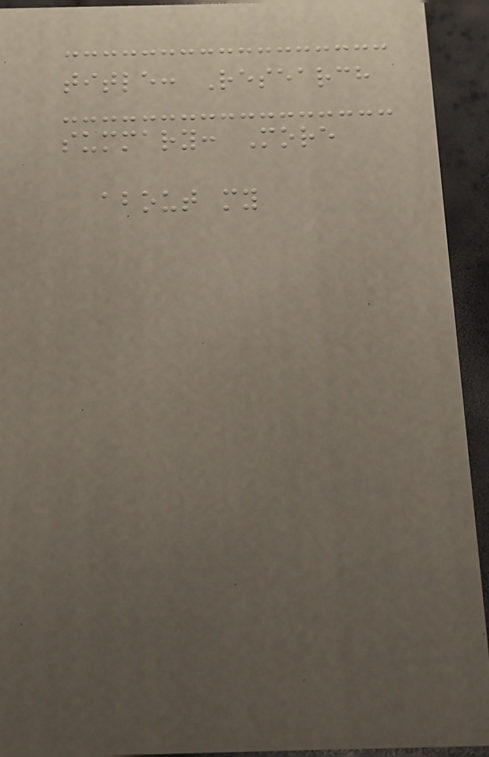title: Research
summary: More
about my
